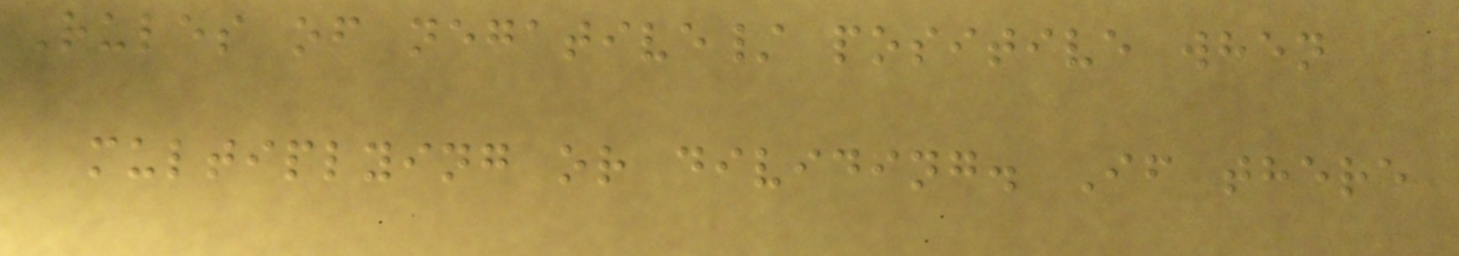Rules of negative/ positive when
multiplying or dividing. If there
